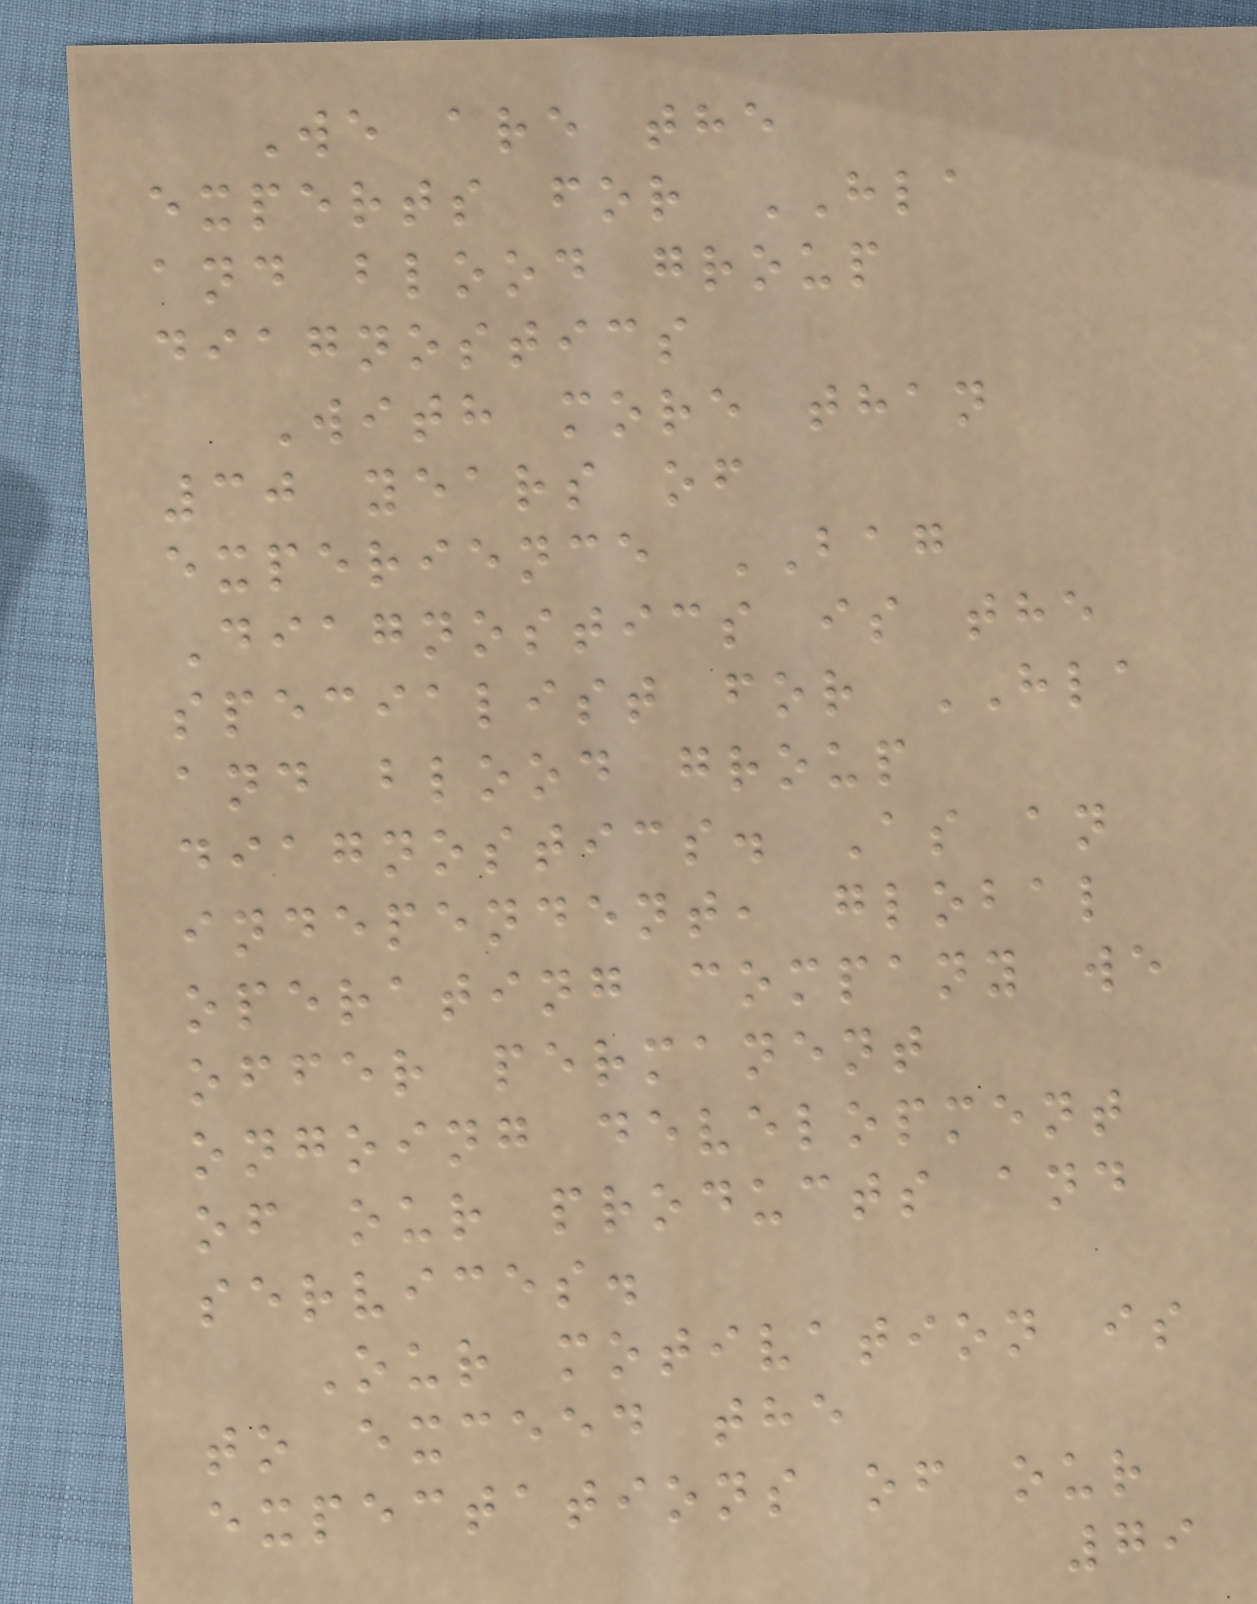We are the
experts for HLA
and blood group
diagnostics
With more than
30 years of
experience BAG
Diagnostics is the
specialist for HLA
and blood group
diagnostics. As an
independent, global
operating company we
offer permanent
ongoing development
of our products and
services.
Our motivation is
to exceed the
expectations of our
79
